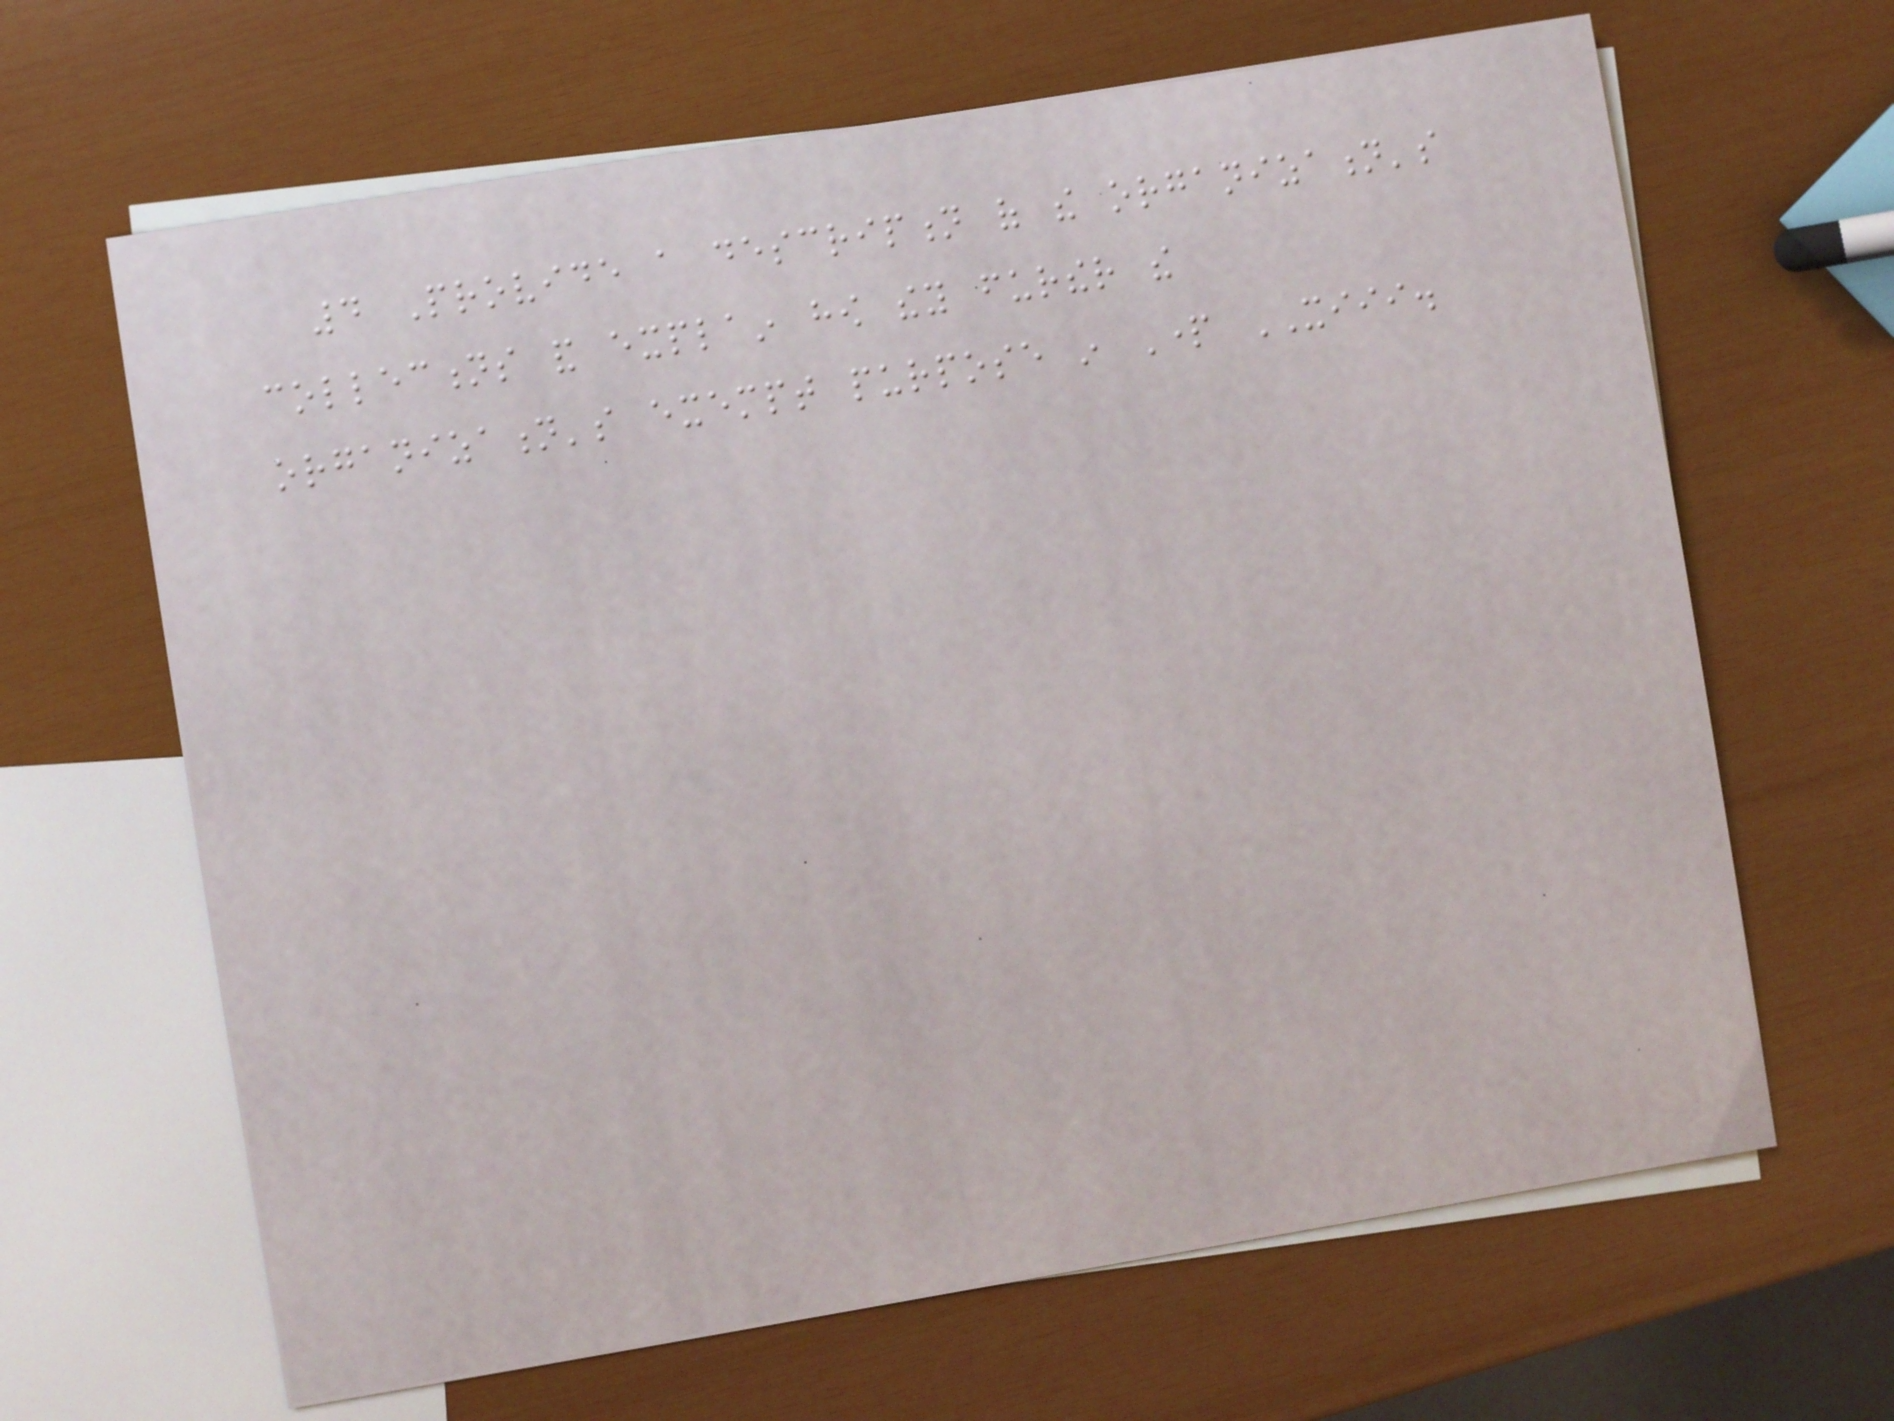4 Provide a description of the organization's
collections and explain how they further the
organization's exempt purpose in Part XIII.
